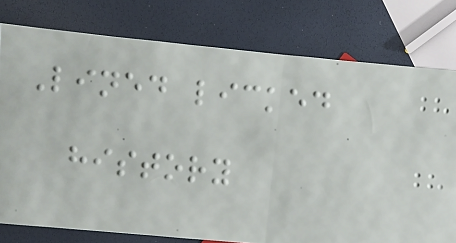Lined licked
history
